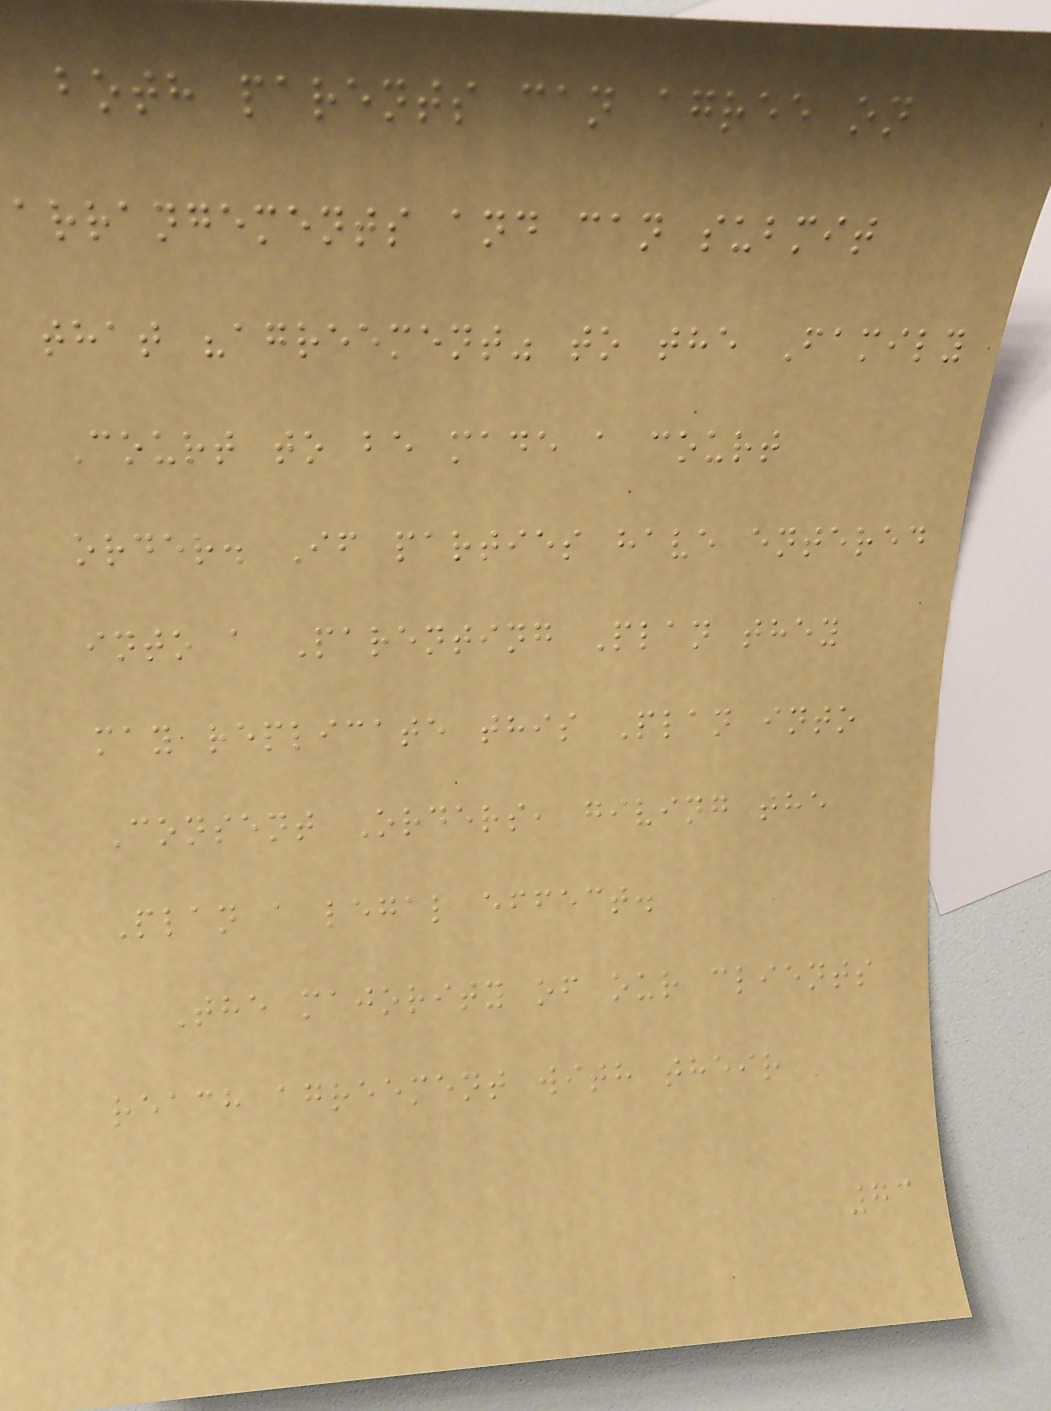both parents can agree on
arrangements and can submit
that "agreement" to the Family
Court to be made a court
order. If parties have entered
into a Parenting Plan they
may replicate this Plan into
Consent Orders, giving the
Plan a legal effect.
The majority of our clients
reach agreement with their
73
